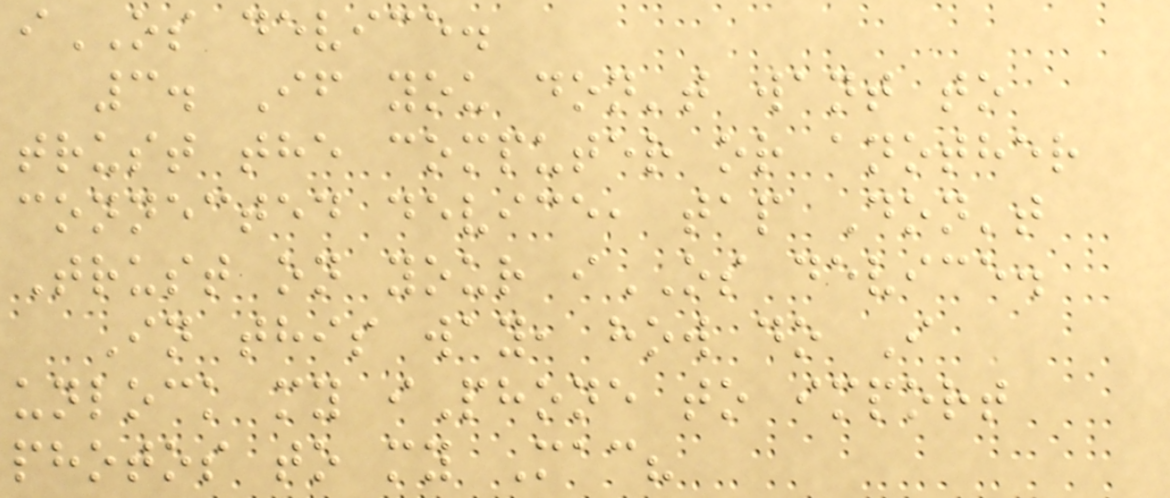iOS device.
3. If you don't want to
trust the computer or another
connected device, tap Don't
Trust on your iOS device.
In this way, how do I
unlock my iPhone to import
photos to my Mac?
